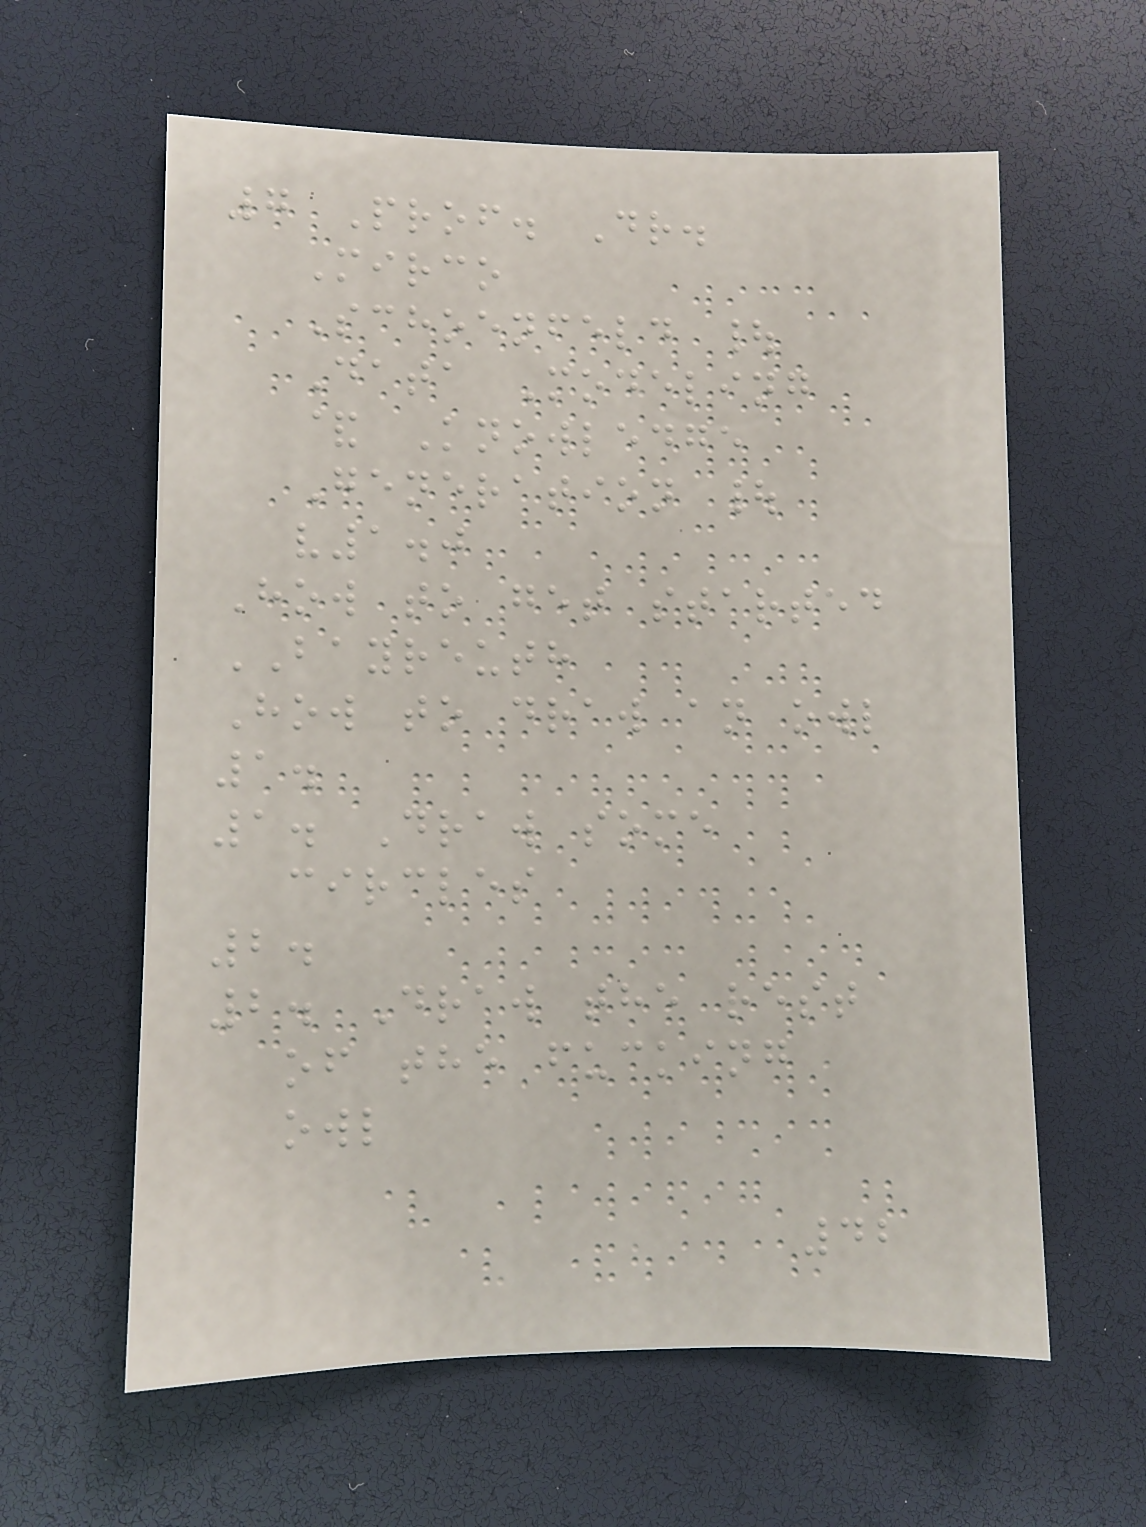7 Prof. Dr.
Mirco
Schoenfeld |
Data Modeling
& Knowledge
Generation |
v1.0
How to get started
BAYREUTH
How to draw an owl
1.
1. Draw some
circles
2.
2. Draw the rest
of the fucking
owl
42
